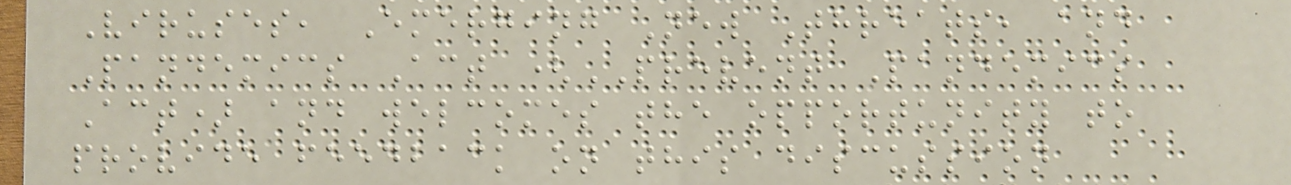Viruses, Emerging New Threats, and
Pandemics Act (PREVENT Pandemics
Act) and welcomes the opportunity to
provide feedback on this discussion
